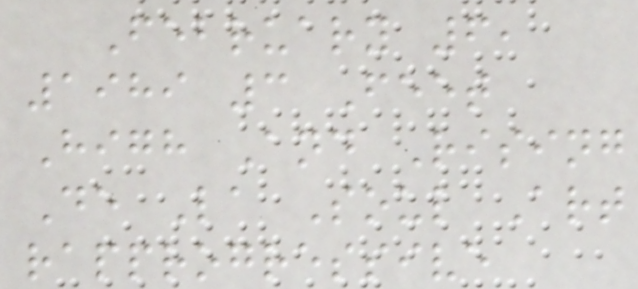February 6,
1989 3 Feet
High And Rising
De La Soul Art
rapprogressive
